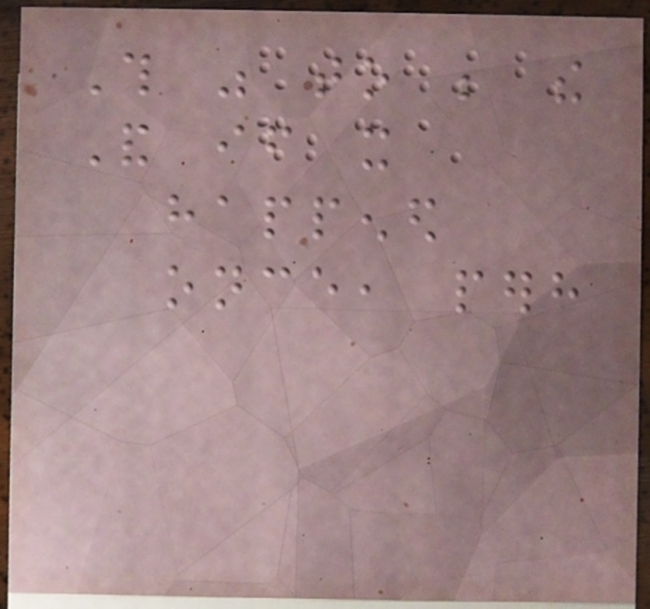This was to be the
And if it
happened
once, perhaps
